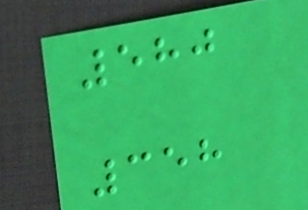580
358
